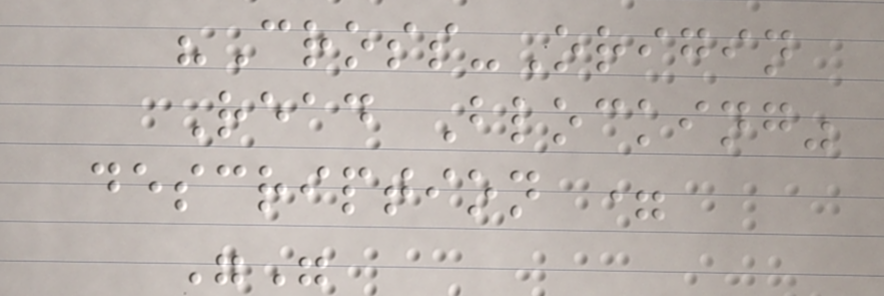"Cross-Origin
Read Blocking"
description =
""
